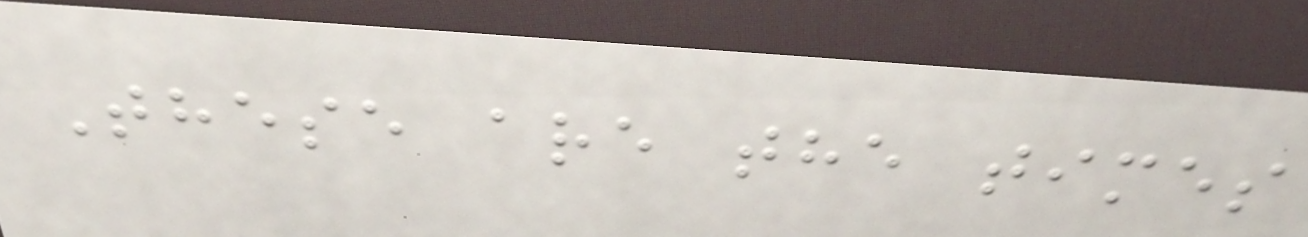These are the times
